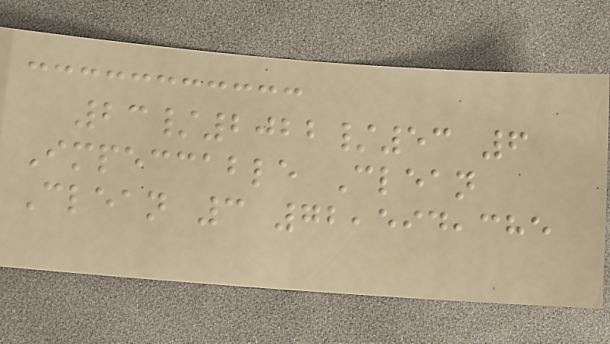23/2022/53 6
Impeccable Clean
Clean 3 72,594,385
